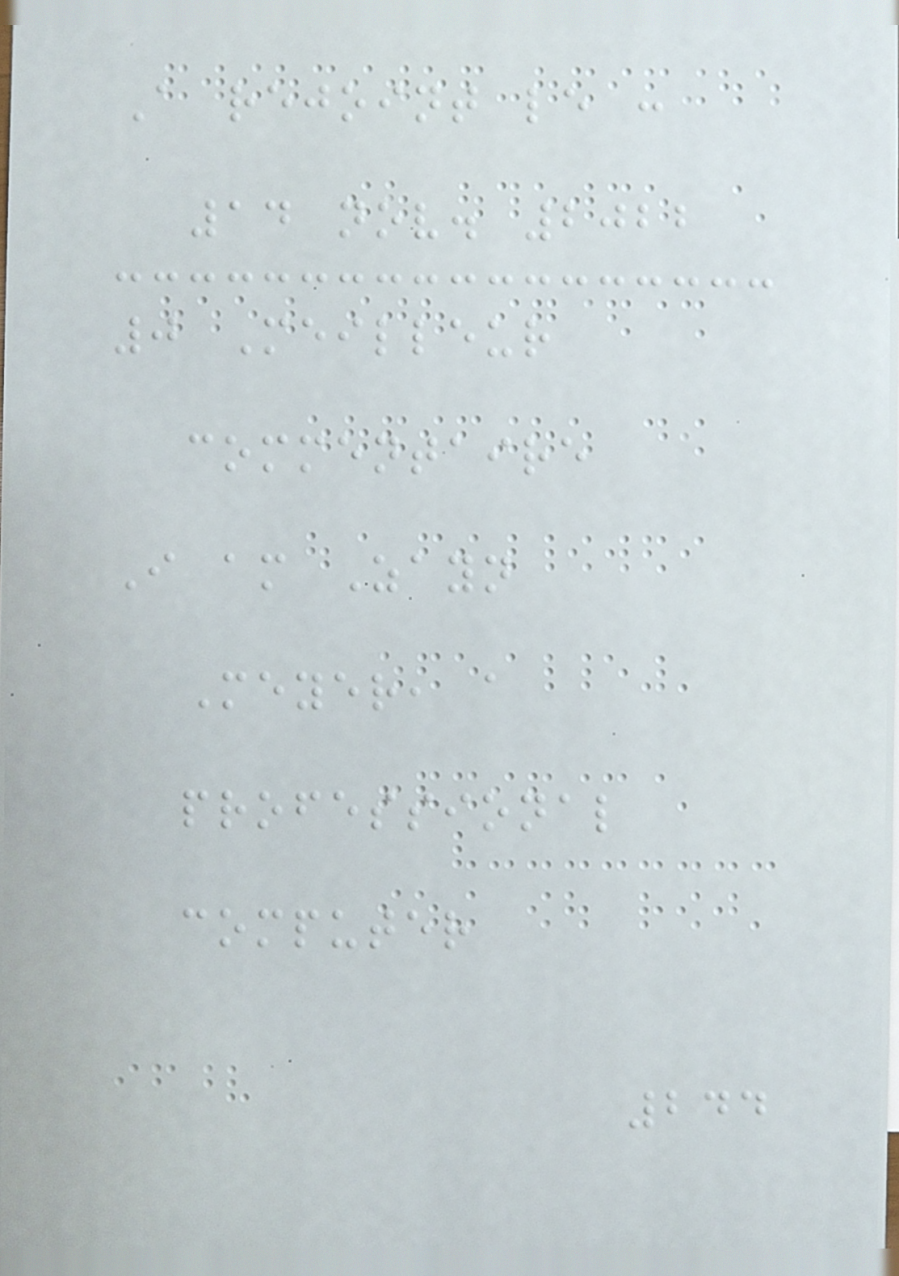A rejoint le :
14 nov. 2022
0 Meilleur
commentaire
I am Zayn
Meyer, a
professional
computer
244
